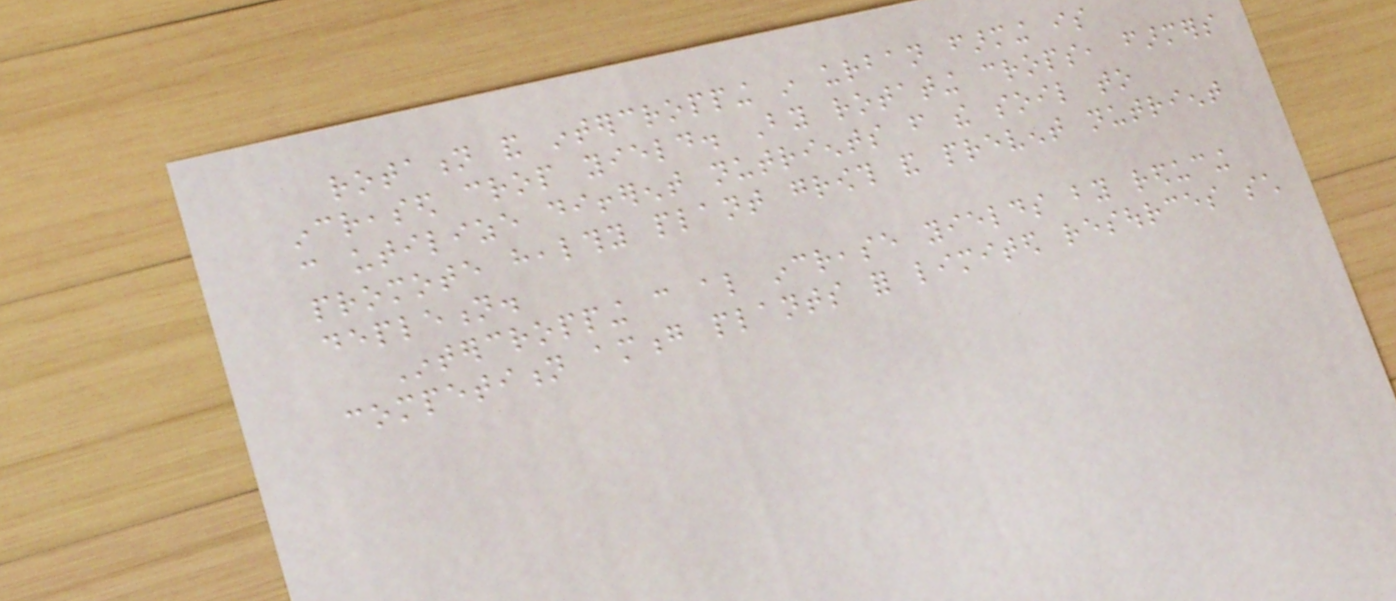rotation and intercropping in urban farming is
increased crop yield. By rotating crops, farmers
can utilize different nutrients from the soil to
promote healthy plant growth and prevent nutrient
depletion.
Intercropping can also increase yields by reducing
competition among plants for limited resources such
